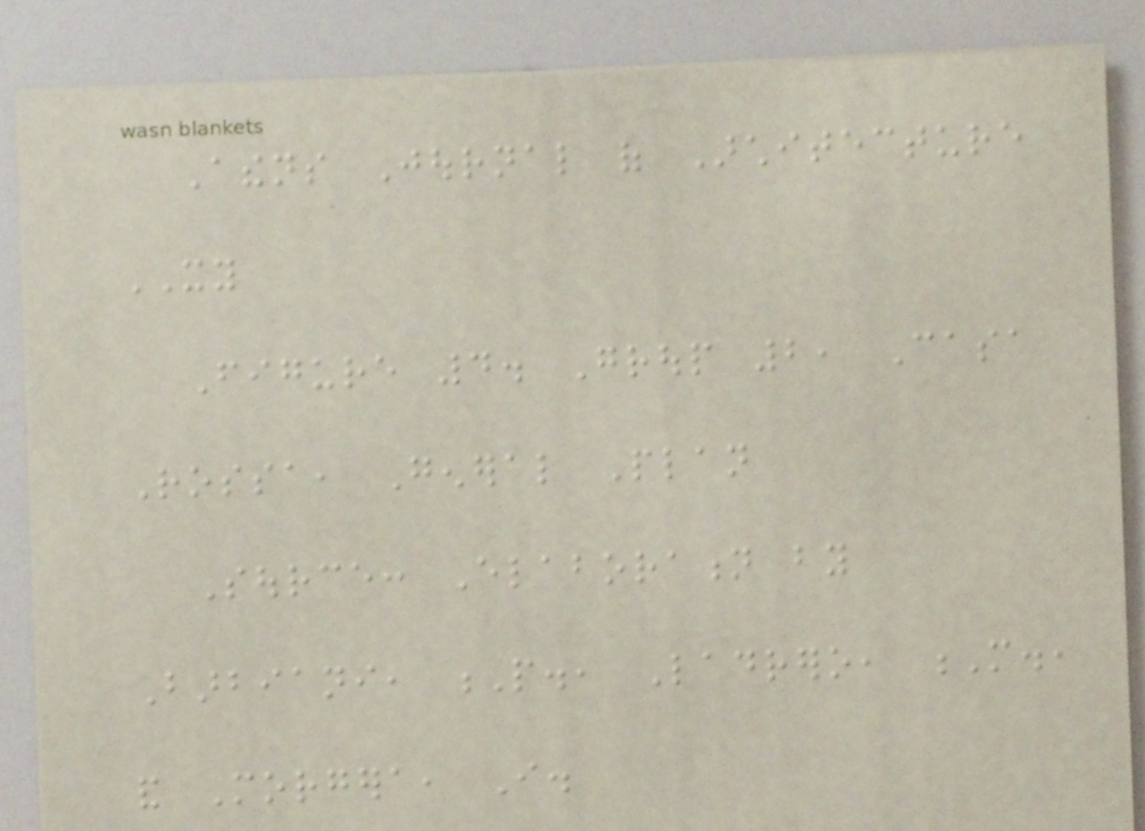Athens Journal of Architecture
XY
Figure 4. Group 2, Casa
Rossa, General Plan
Source: Elaboration by
Barbiani, P., Ladrero, M.,
and Morgera, I.
